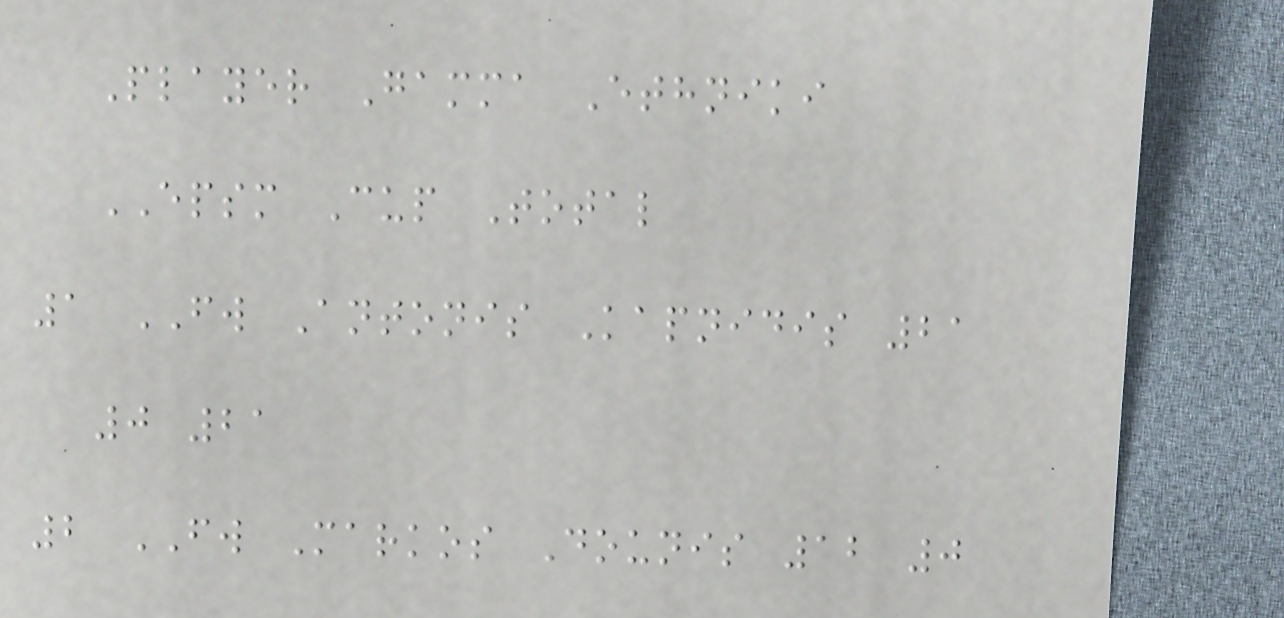Player Gamma Ethniki
EPSM Cup Total
1 FW Antonis Kapnidis 21
0 21
2 FW Markos Dounis 12 0
